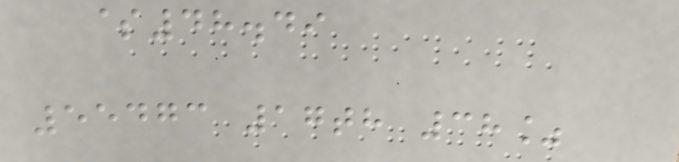$48.49
55473 17th 38%
